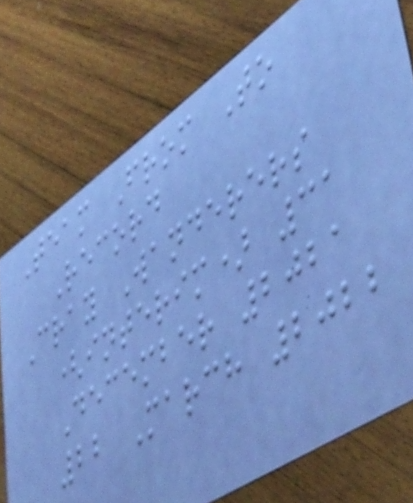Team From To
Record
Cray Wanderers
(interim) 31
December 2021
22 March 2022
